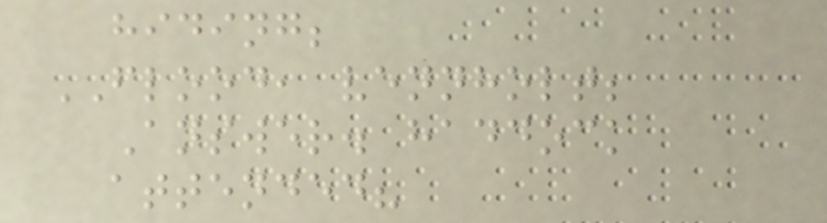hiding;
FLOOD, vennholt;
Answer. haddock
attended?
